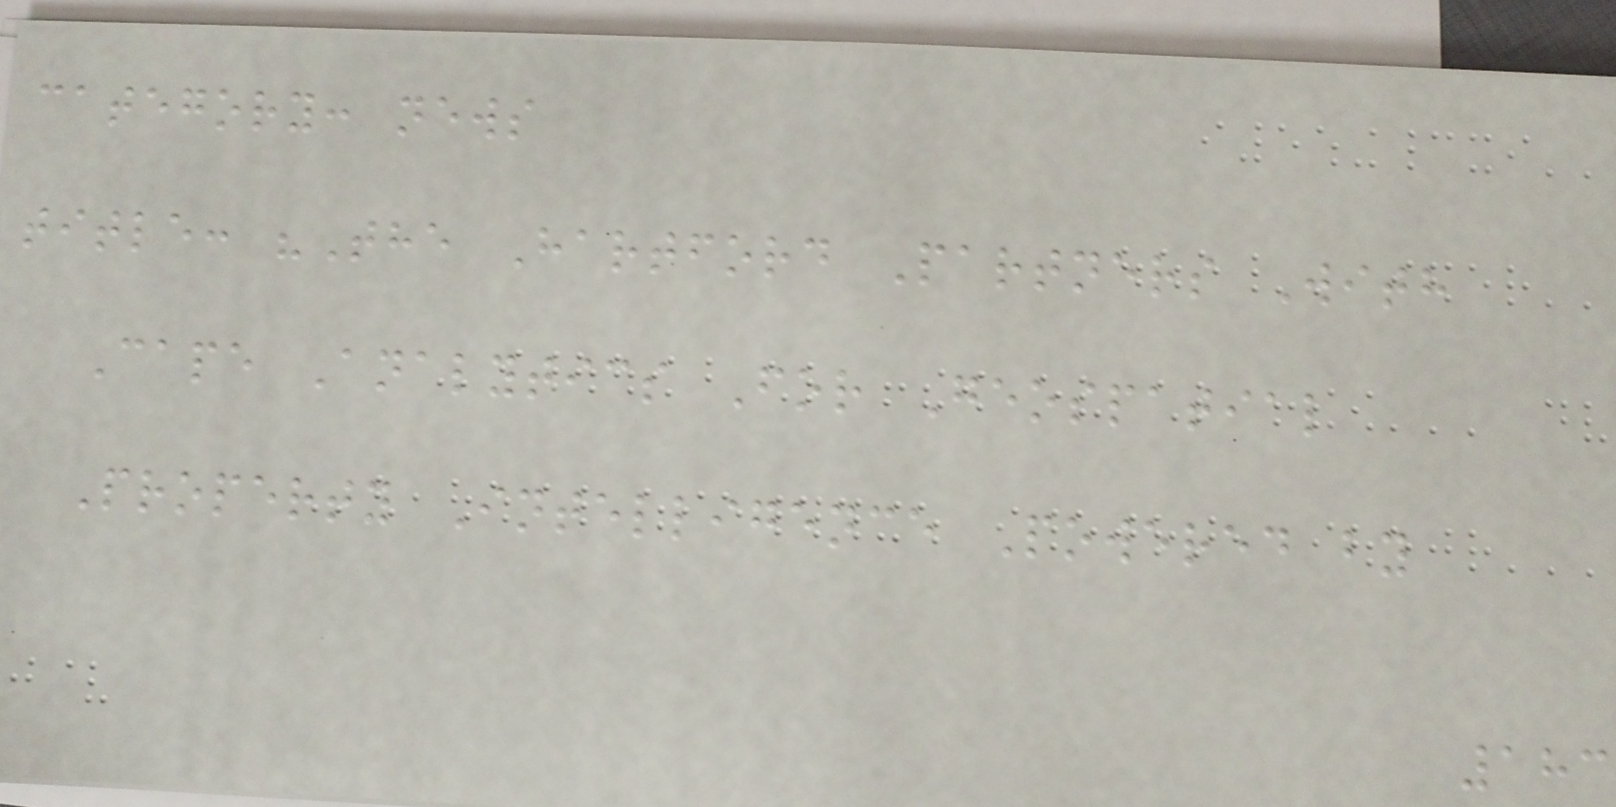category: news
title: "The Hartford Partners With
Cape Analytics For Geospatial
Property Intelligence Powered by
183
